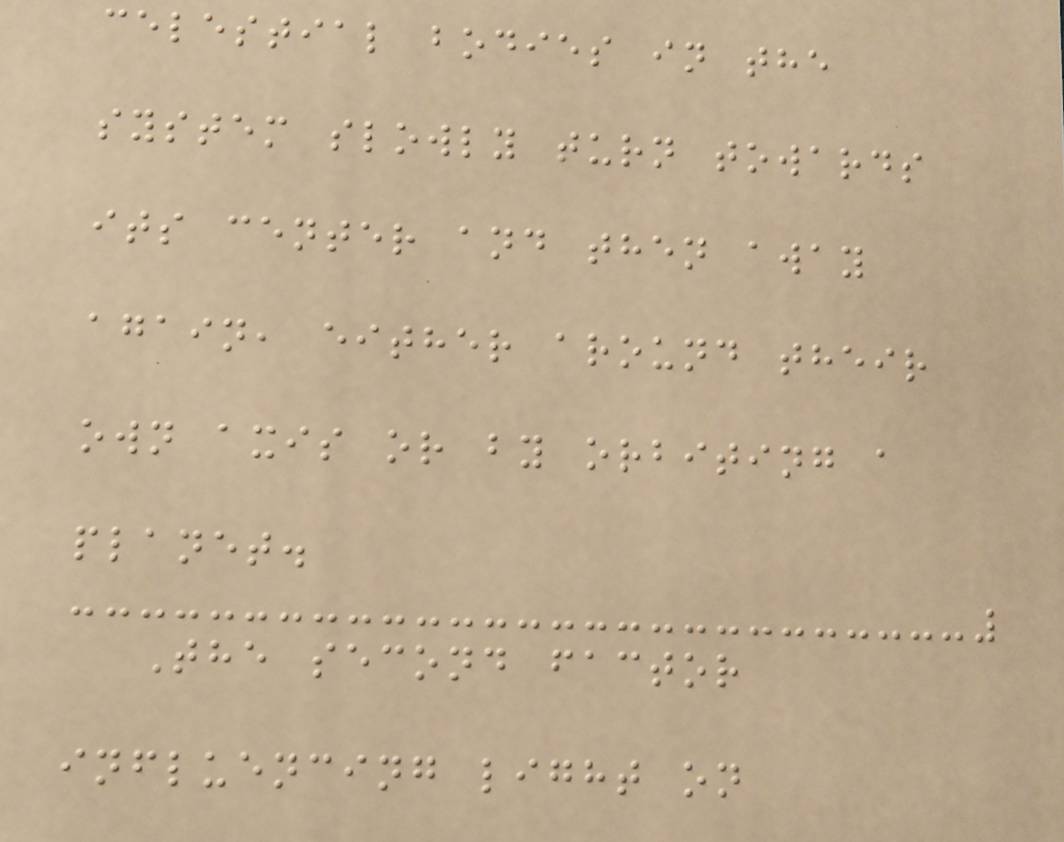celestial bodies in the
system slowly turn towards
its center and then away
again, either around their
own axis or by orbiting a
planet.
The second factor
influencing light on
